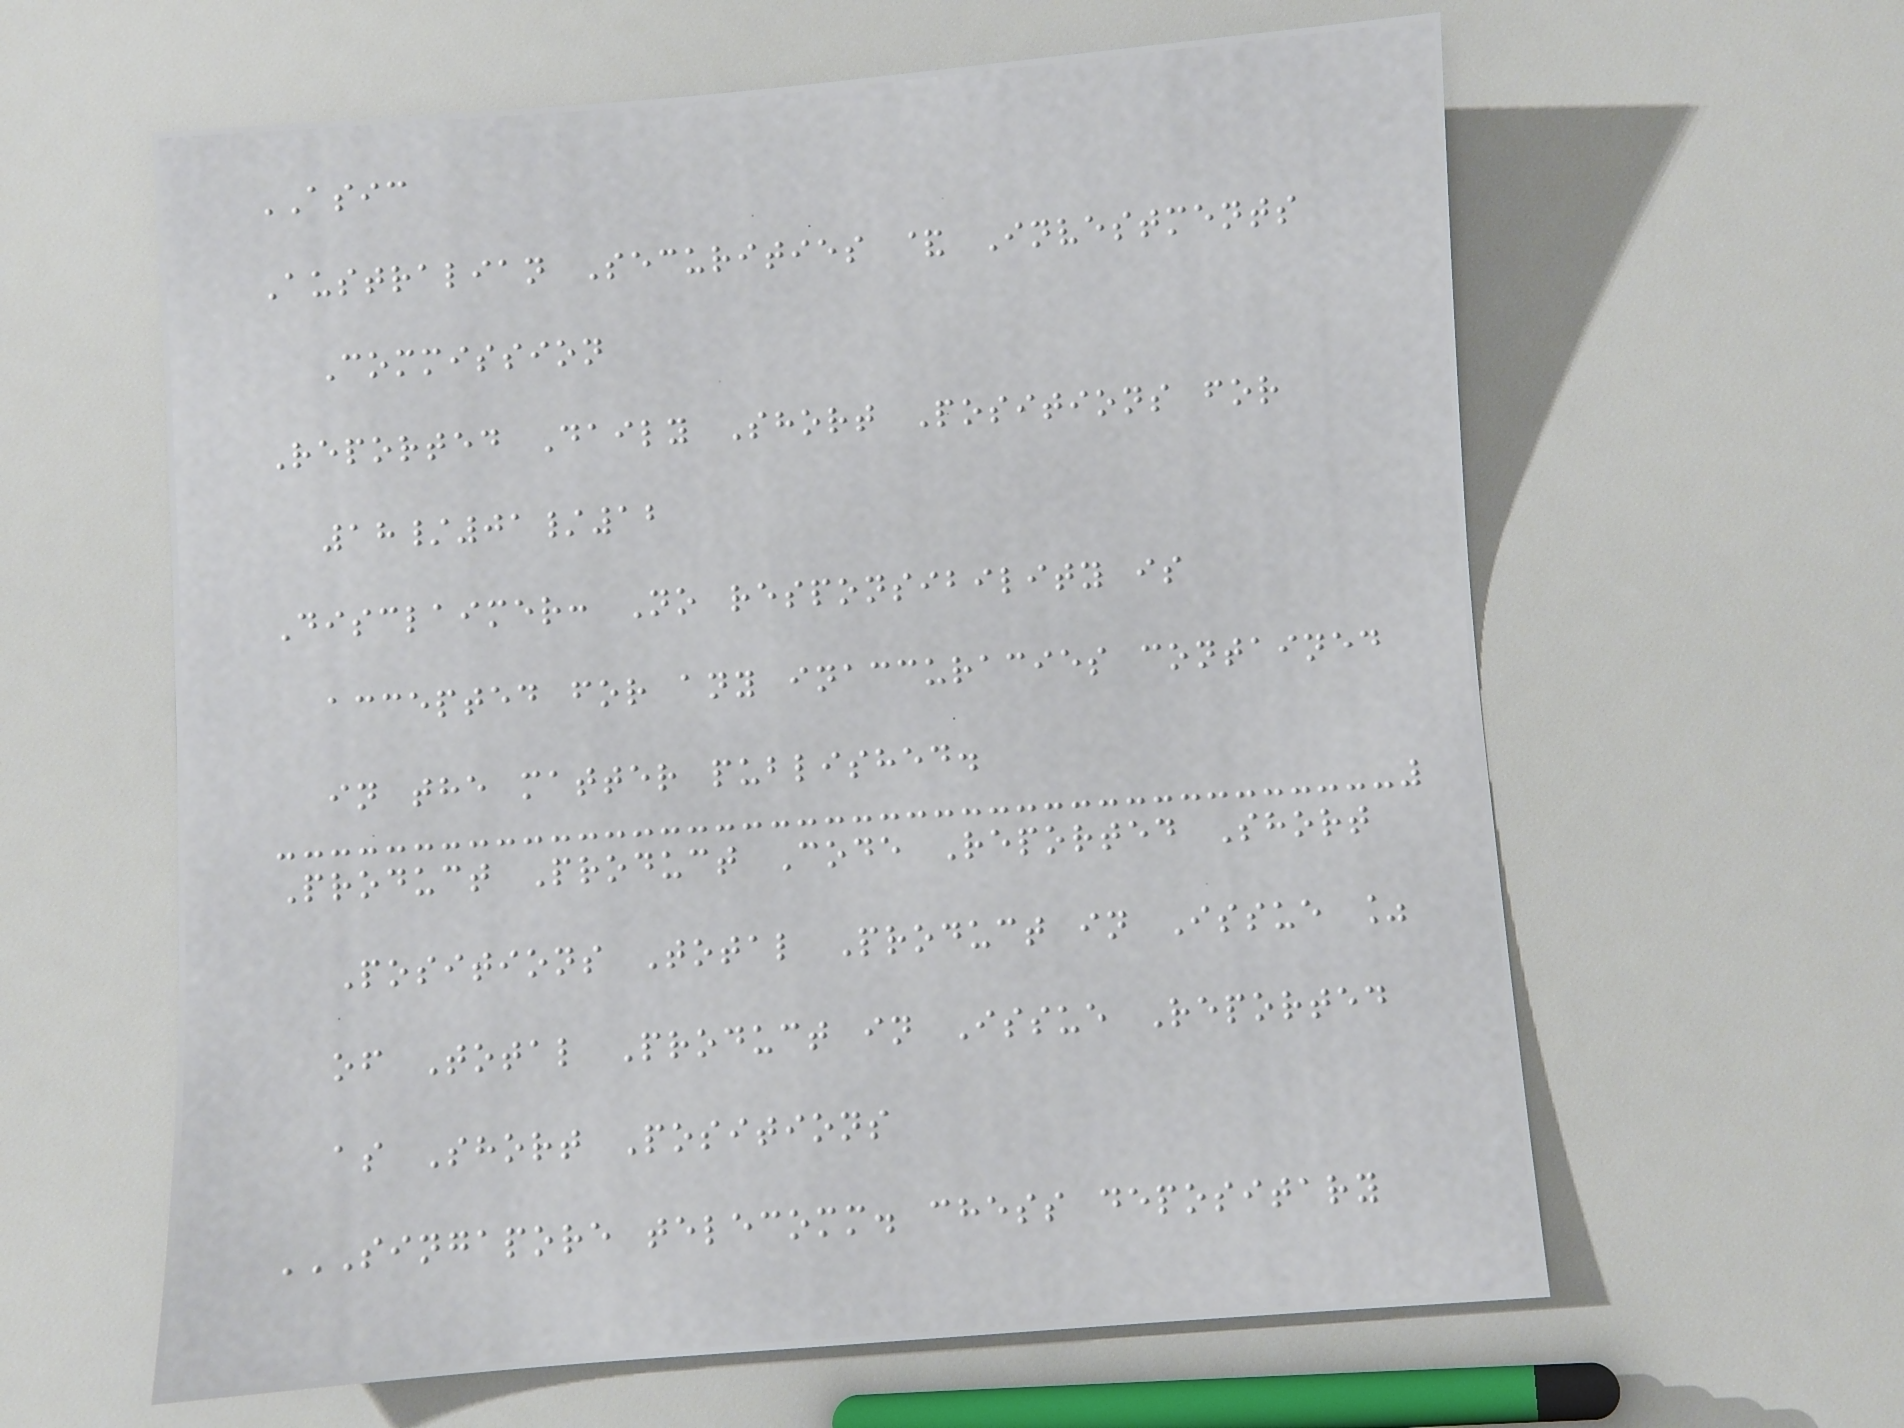ASIC
Australian Securities & Investments
Commission
Reported Daily Short Positions for
18/01/12
Disclaimer: No responsibility is
accepted for any inaccuracies contained
in the matter published.
Product Product Code Reported Short
Positions Total Product in Issue %
of Total Product in Issue Reported
as Short Positions
SINGAPORE TELECOMM. CHESS DEPOSITARY
